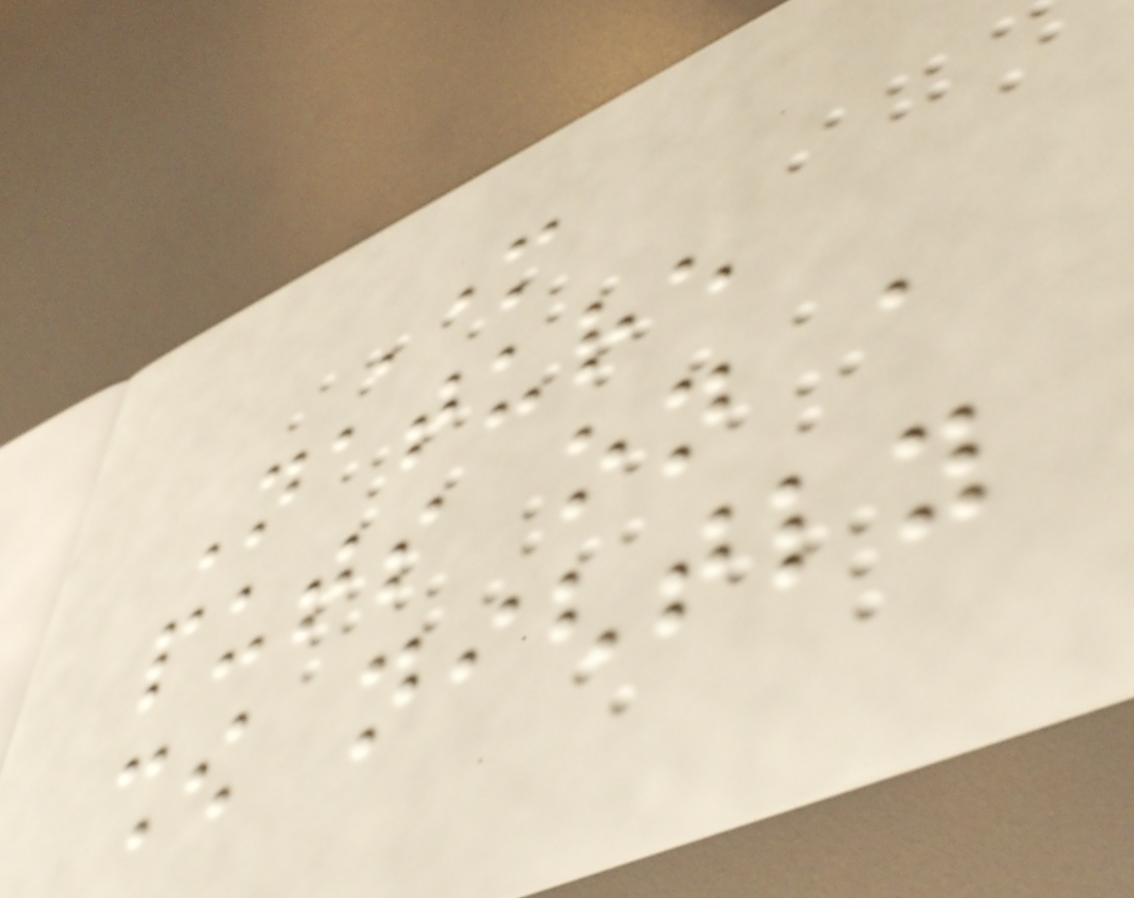Mother
Nature
puts on a
show nightly
